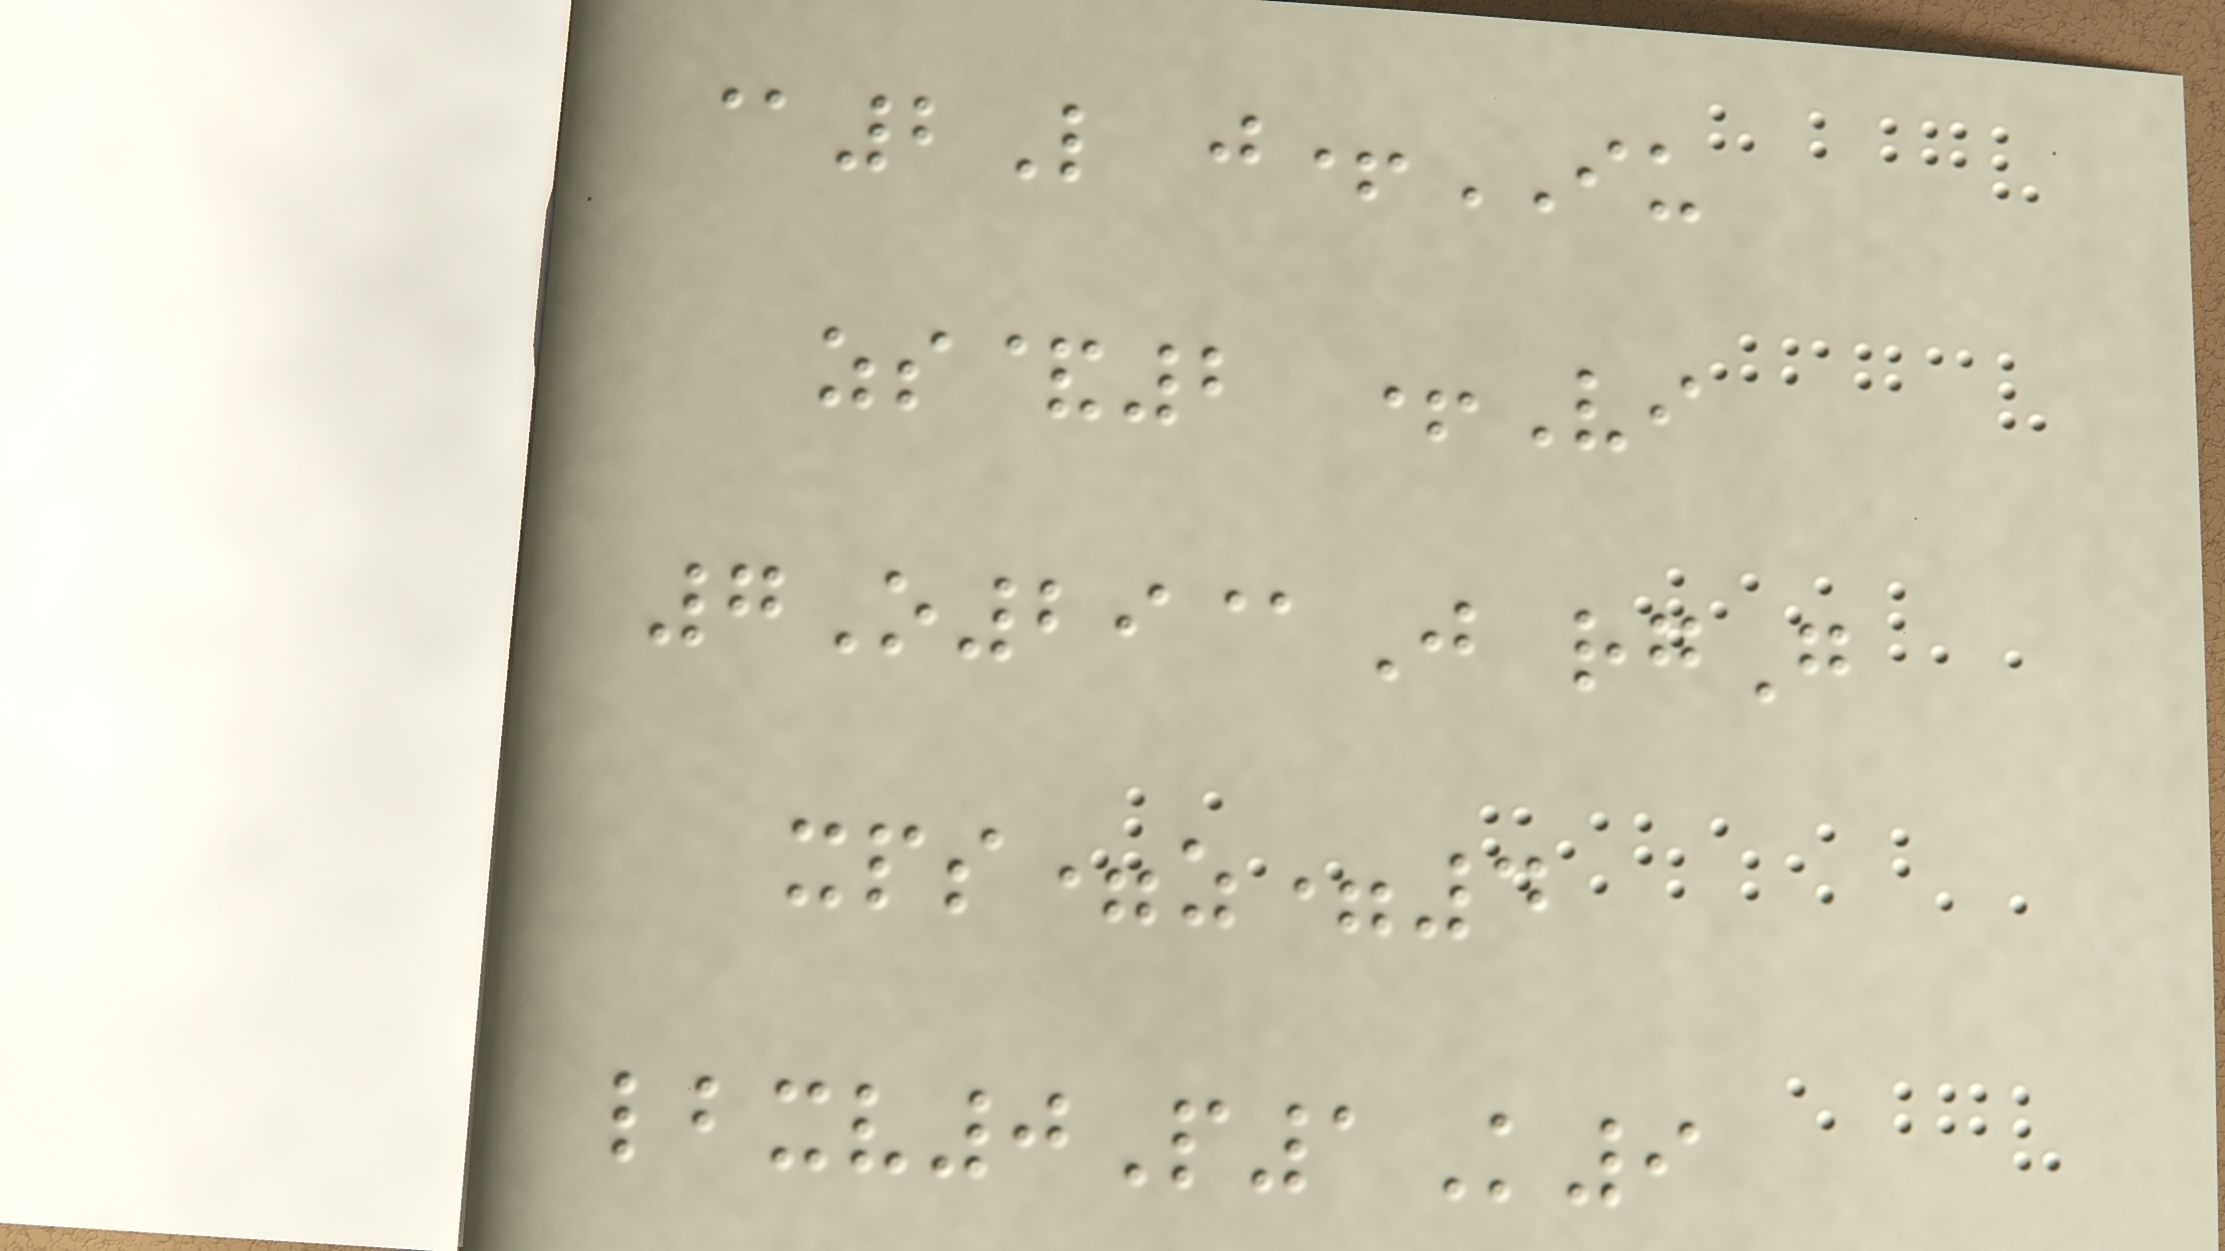@2L j+IU
zs&2 +Vi
7O29@J rgG
xps=z=4
lbxv0P1K9
